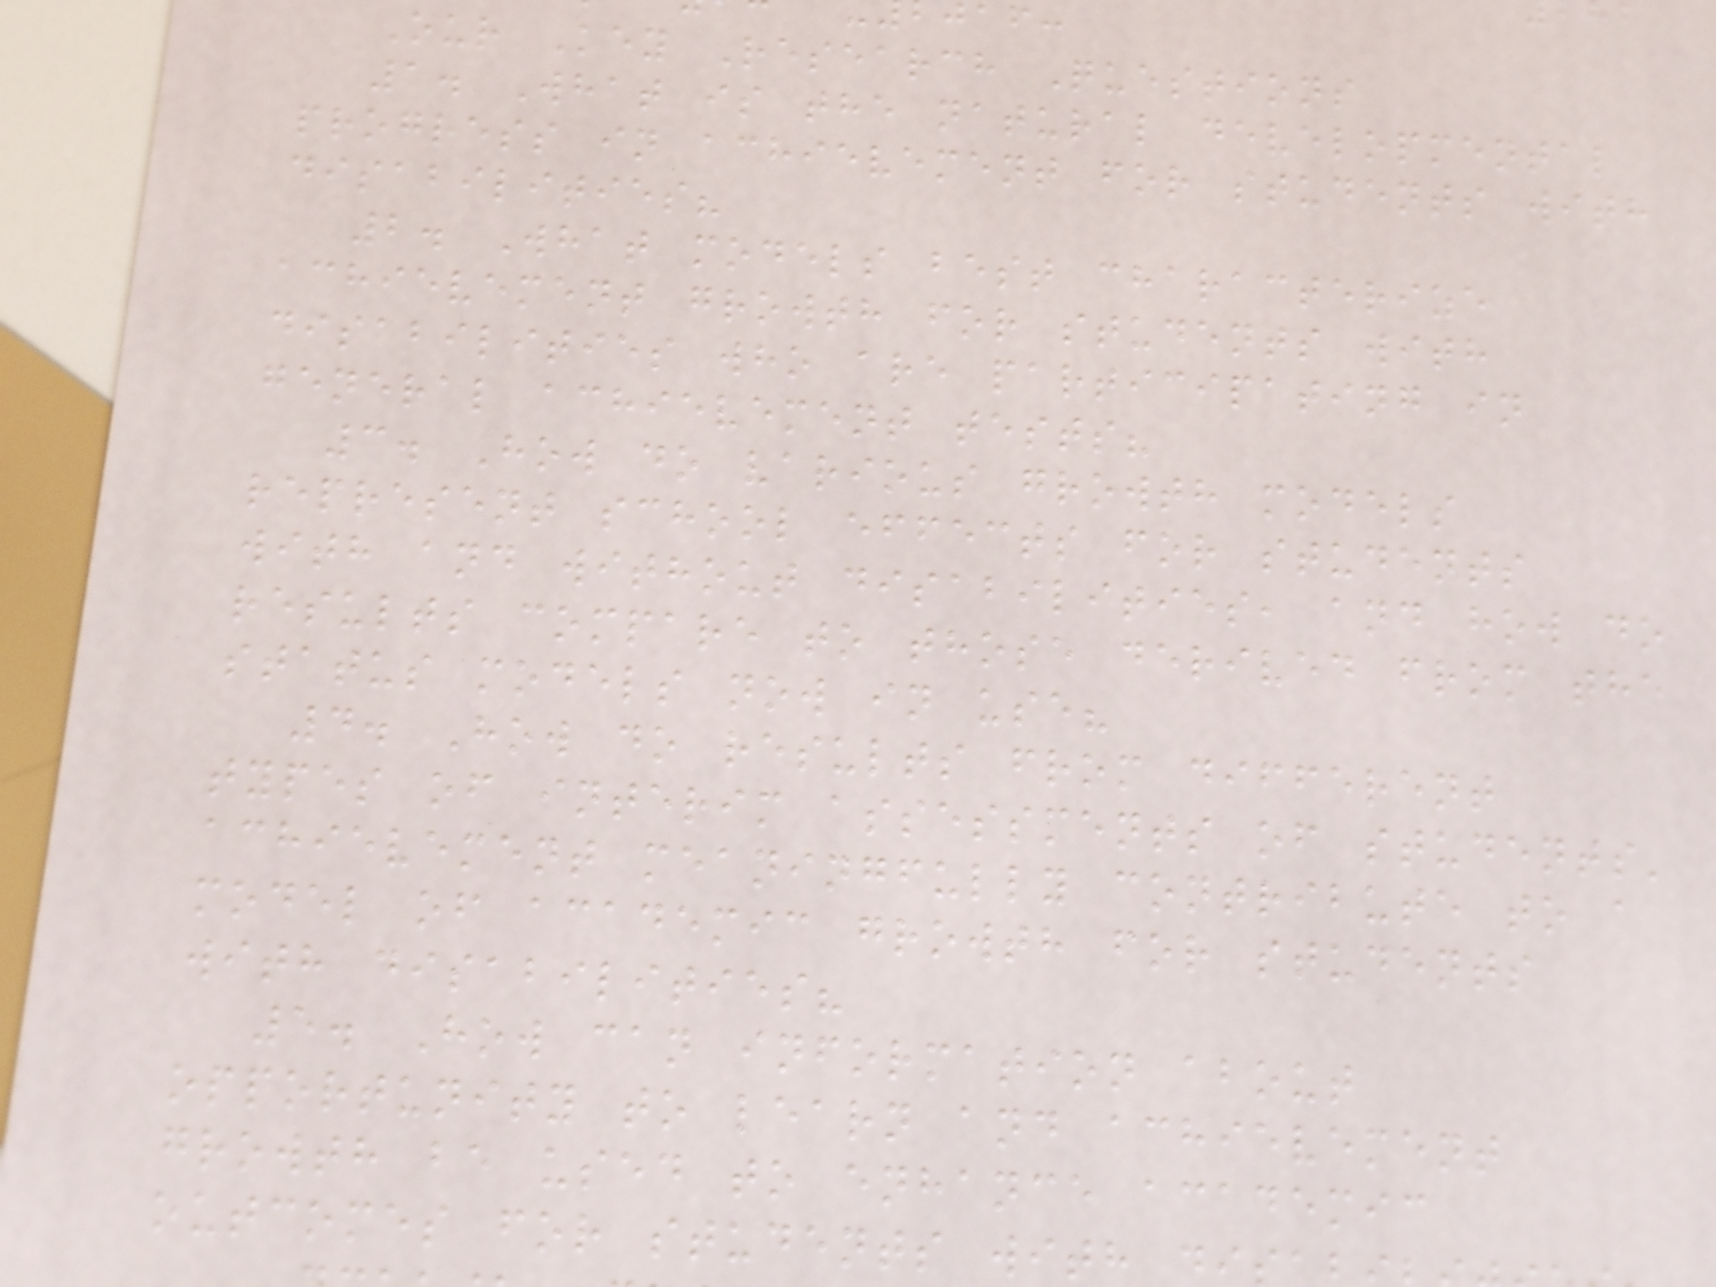Our Key Research Questions
1. What is the natural developmental
progress in achievement for students with
disabilities?
2. What models best characterize
achievement growth for students with
disabilities who are participating in
general achievement tests?
3. How do various growth models
represent school effects for students
with and without disabilities, and how do
results compare to those derived from the
status models now in use?
4. How do results from different
types of interim assessments of students'
achievement meaningfully contribute to a
model of academic growth for students
with disabilities?
5. How can information about
opportunity to learn and achievement
growth be used to enhance academic
outcomes for students with d
